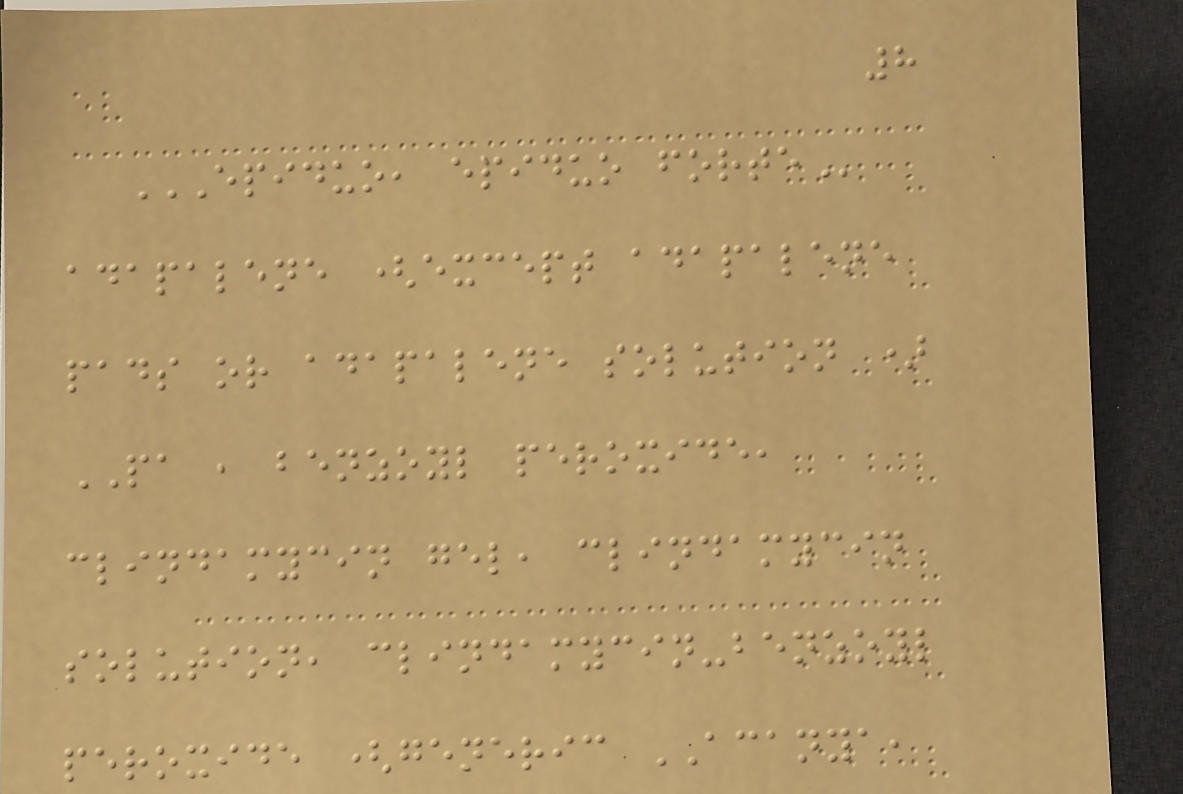8
EPIDUO, EPIDUO FORTE
adapalene (except adapalene
pads or adapalene solution )
PA , benzoyl peroxide,
clindamycin gel, clindamycin
solution, clindamycin-benzoyl
peroxide (generic ACANYA,
